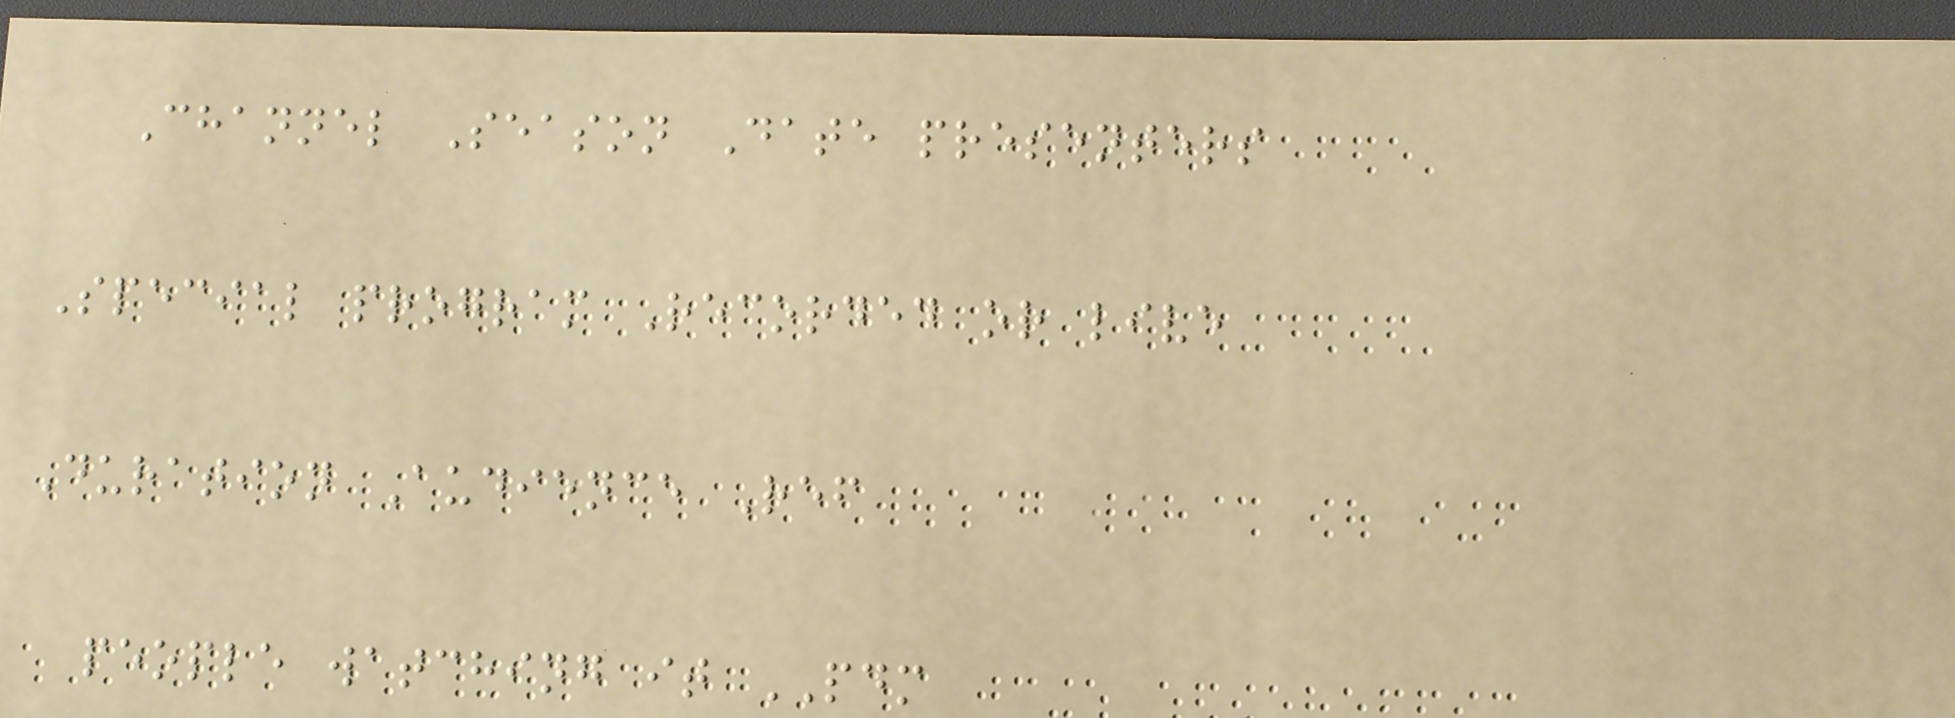Channel Season Date presenters
Special program Recorded or live
Duration Audience Ref
people watching it PDM
